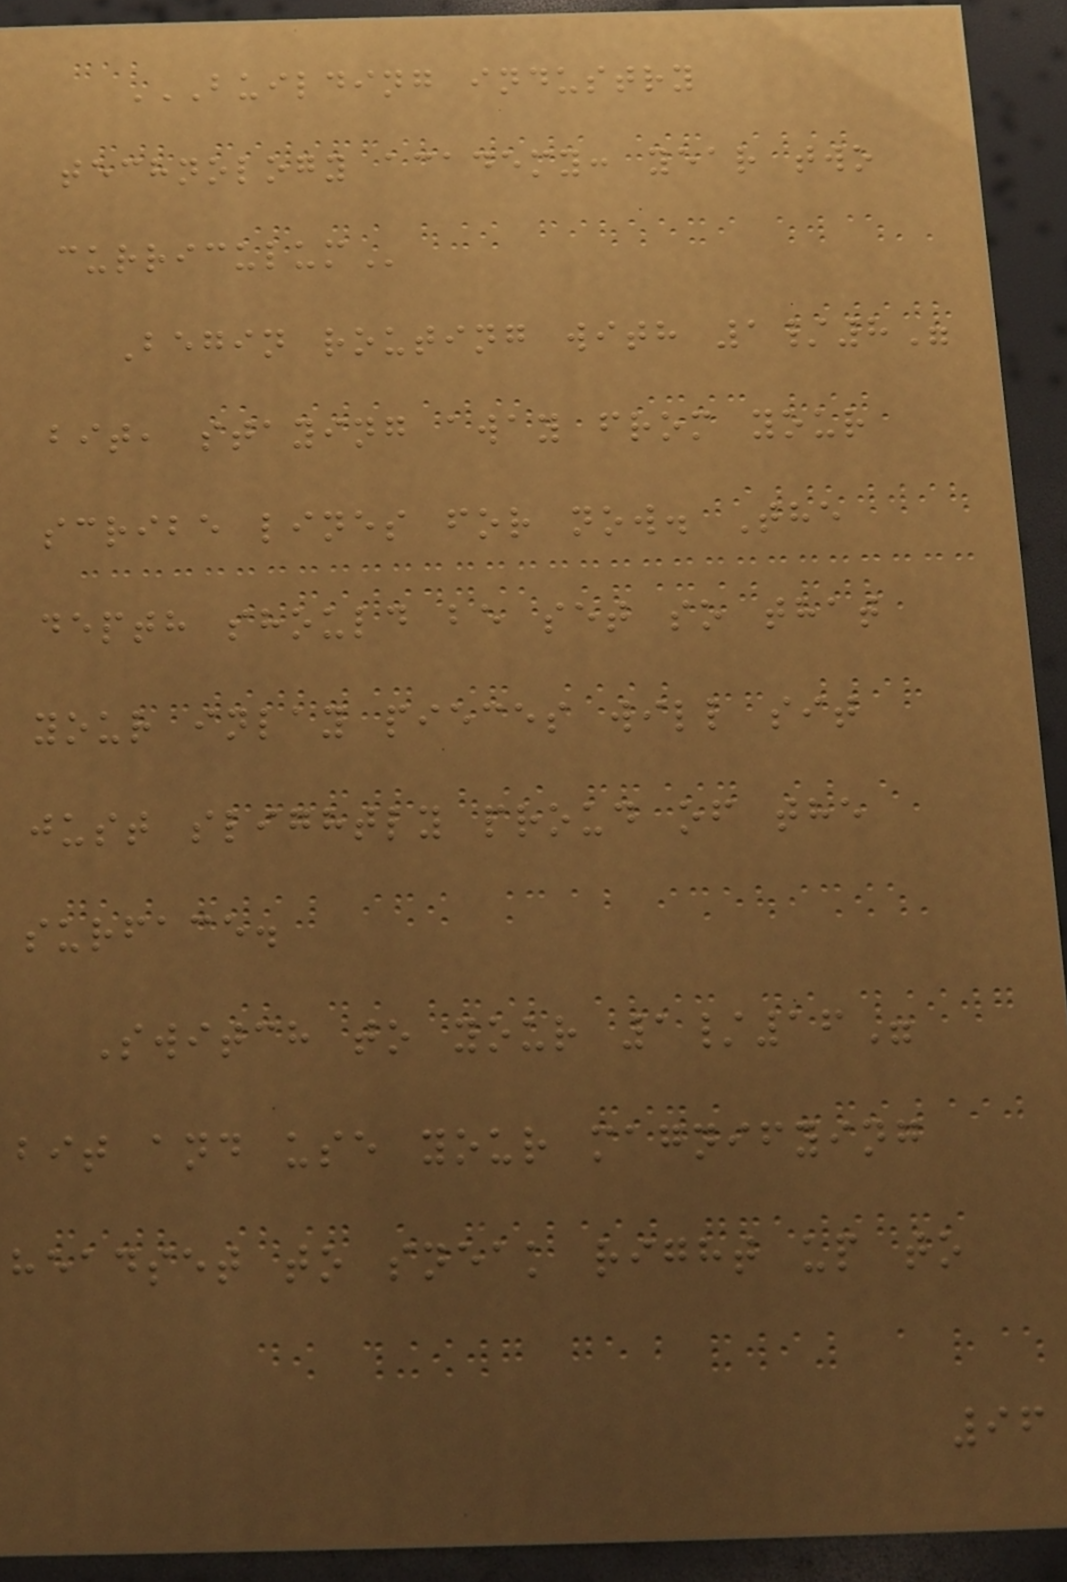BUILDING INDUSTRY
TECHNOLOGY ACADEMY: YEAR TWO
CURRICULUM
Begin routing with 1/8"
bit, staying away from your
scribe lines for now. The
depth should be set so that
your inlay pieces will sit
just slightly proud of the
surface.
Switch to your 1/16"
bit and use your magnifying
headset to sneak right up to
96
